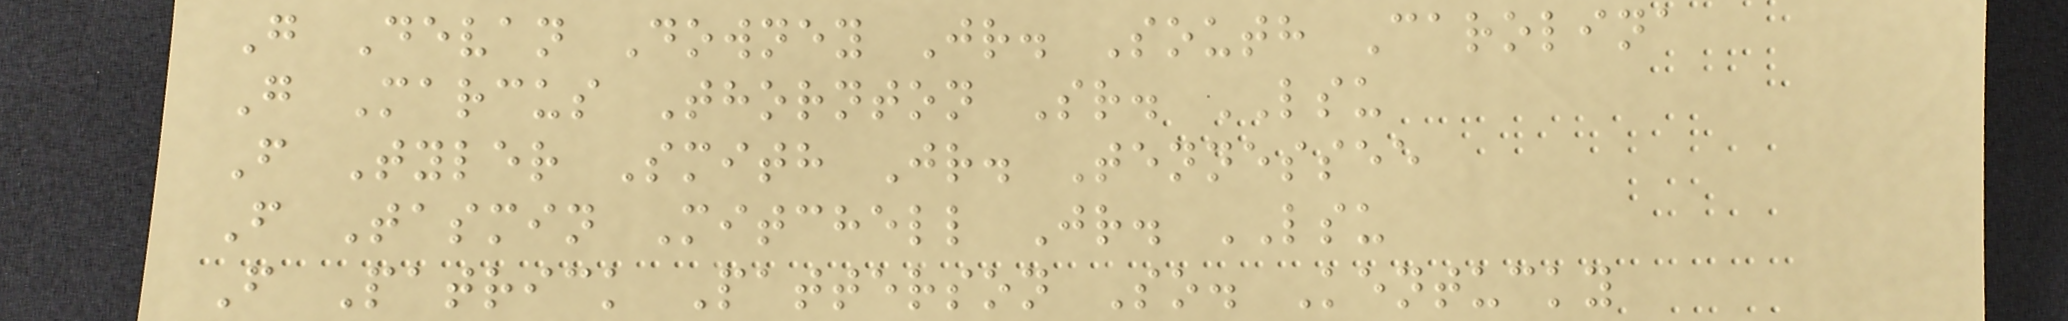G Devan Downey Jr. South Carolina
G Marcus Thornton Sr. LSU
F Tyler Smith Jr. Tennessee
F Tasmin Mitchell Jr. LSU
F Patrick Patterson So. Kentucky
